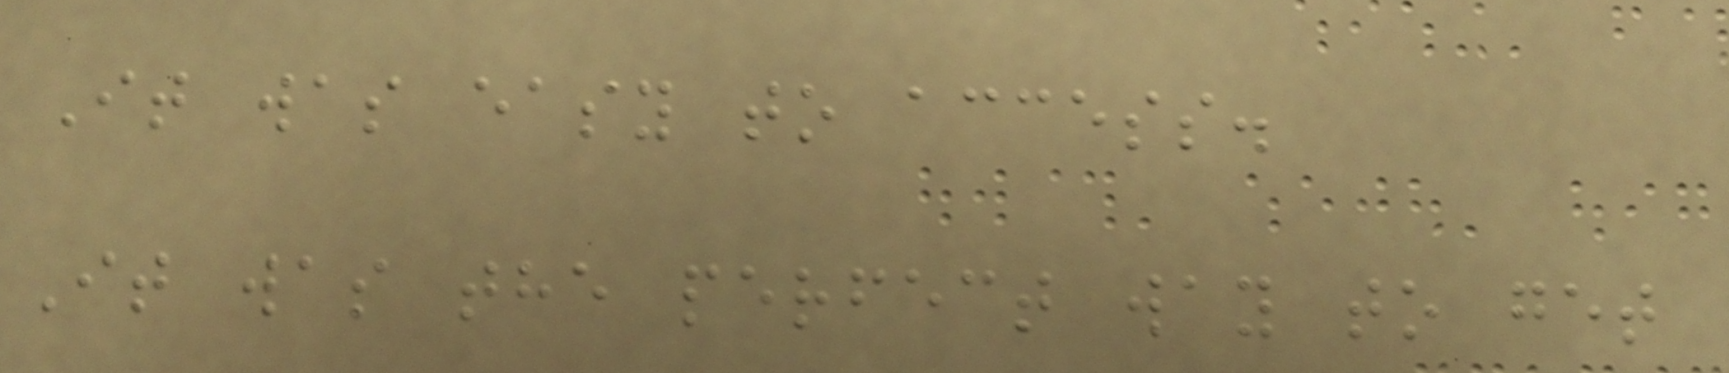It was easy to access.
It was the perfect way to get
